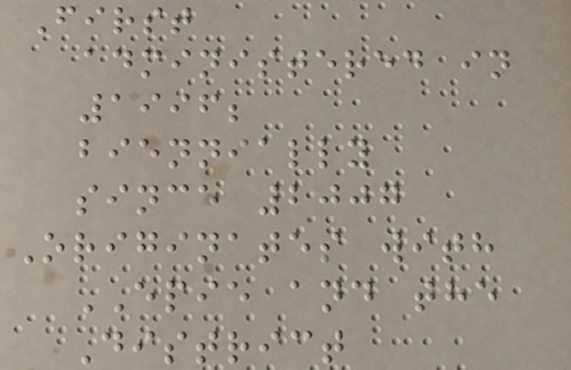First
administered in
1996;
biennially
since 2007
Originates with
EPIE and the
District
